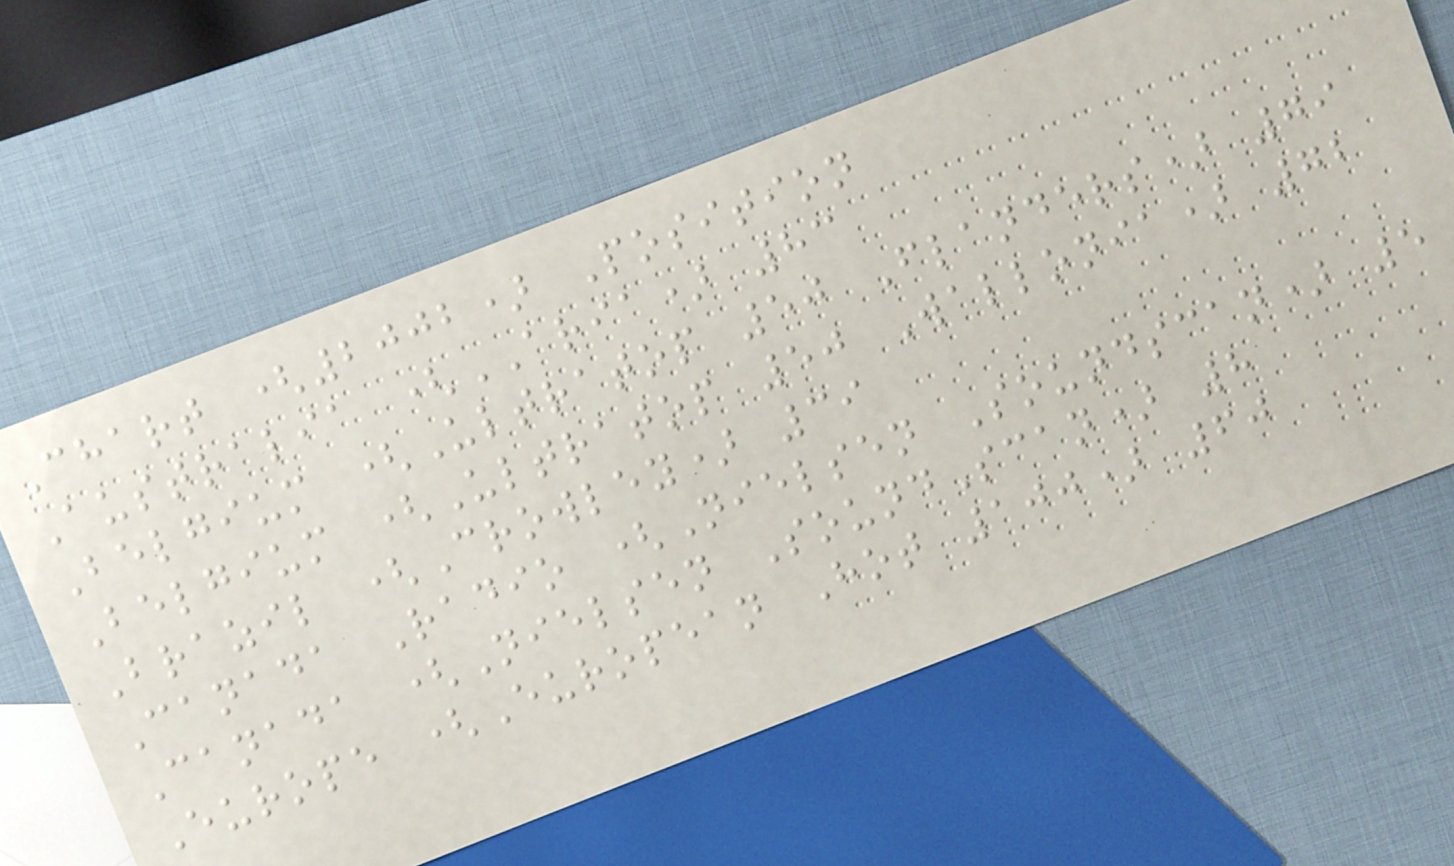Chart (2002) Position
Australia (ARIA) 83
Belgium (Ultratop 50 Flanders) 79
Belgium (Ultratop 50 Wallonia) 72
Brazil (Crowley) 39
Canada Radio (Nielsen Soundscan) 5
Canada (Nielsen SoundScan) 8
Europe (European Hot 100) 60
